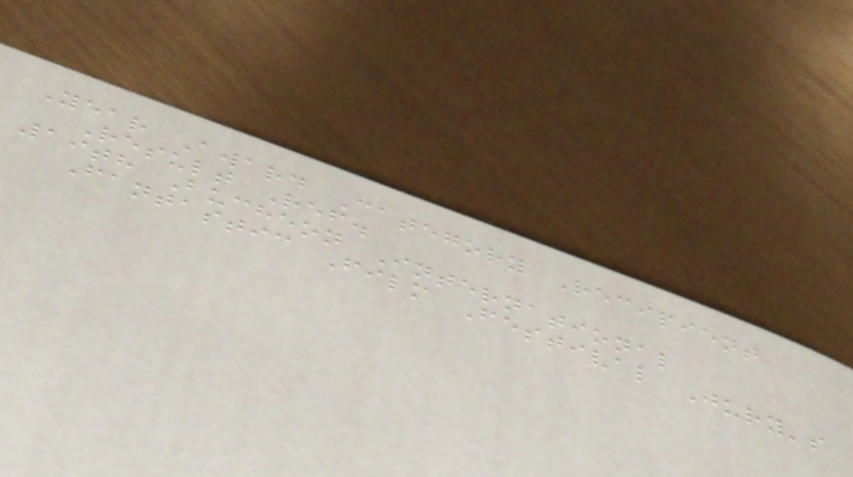Year Award Category Recipient
Result Ref.
19th Bucheon International
Fantastic Film Festival Jury's
